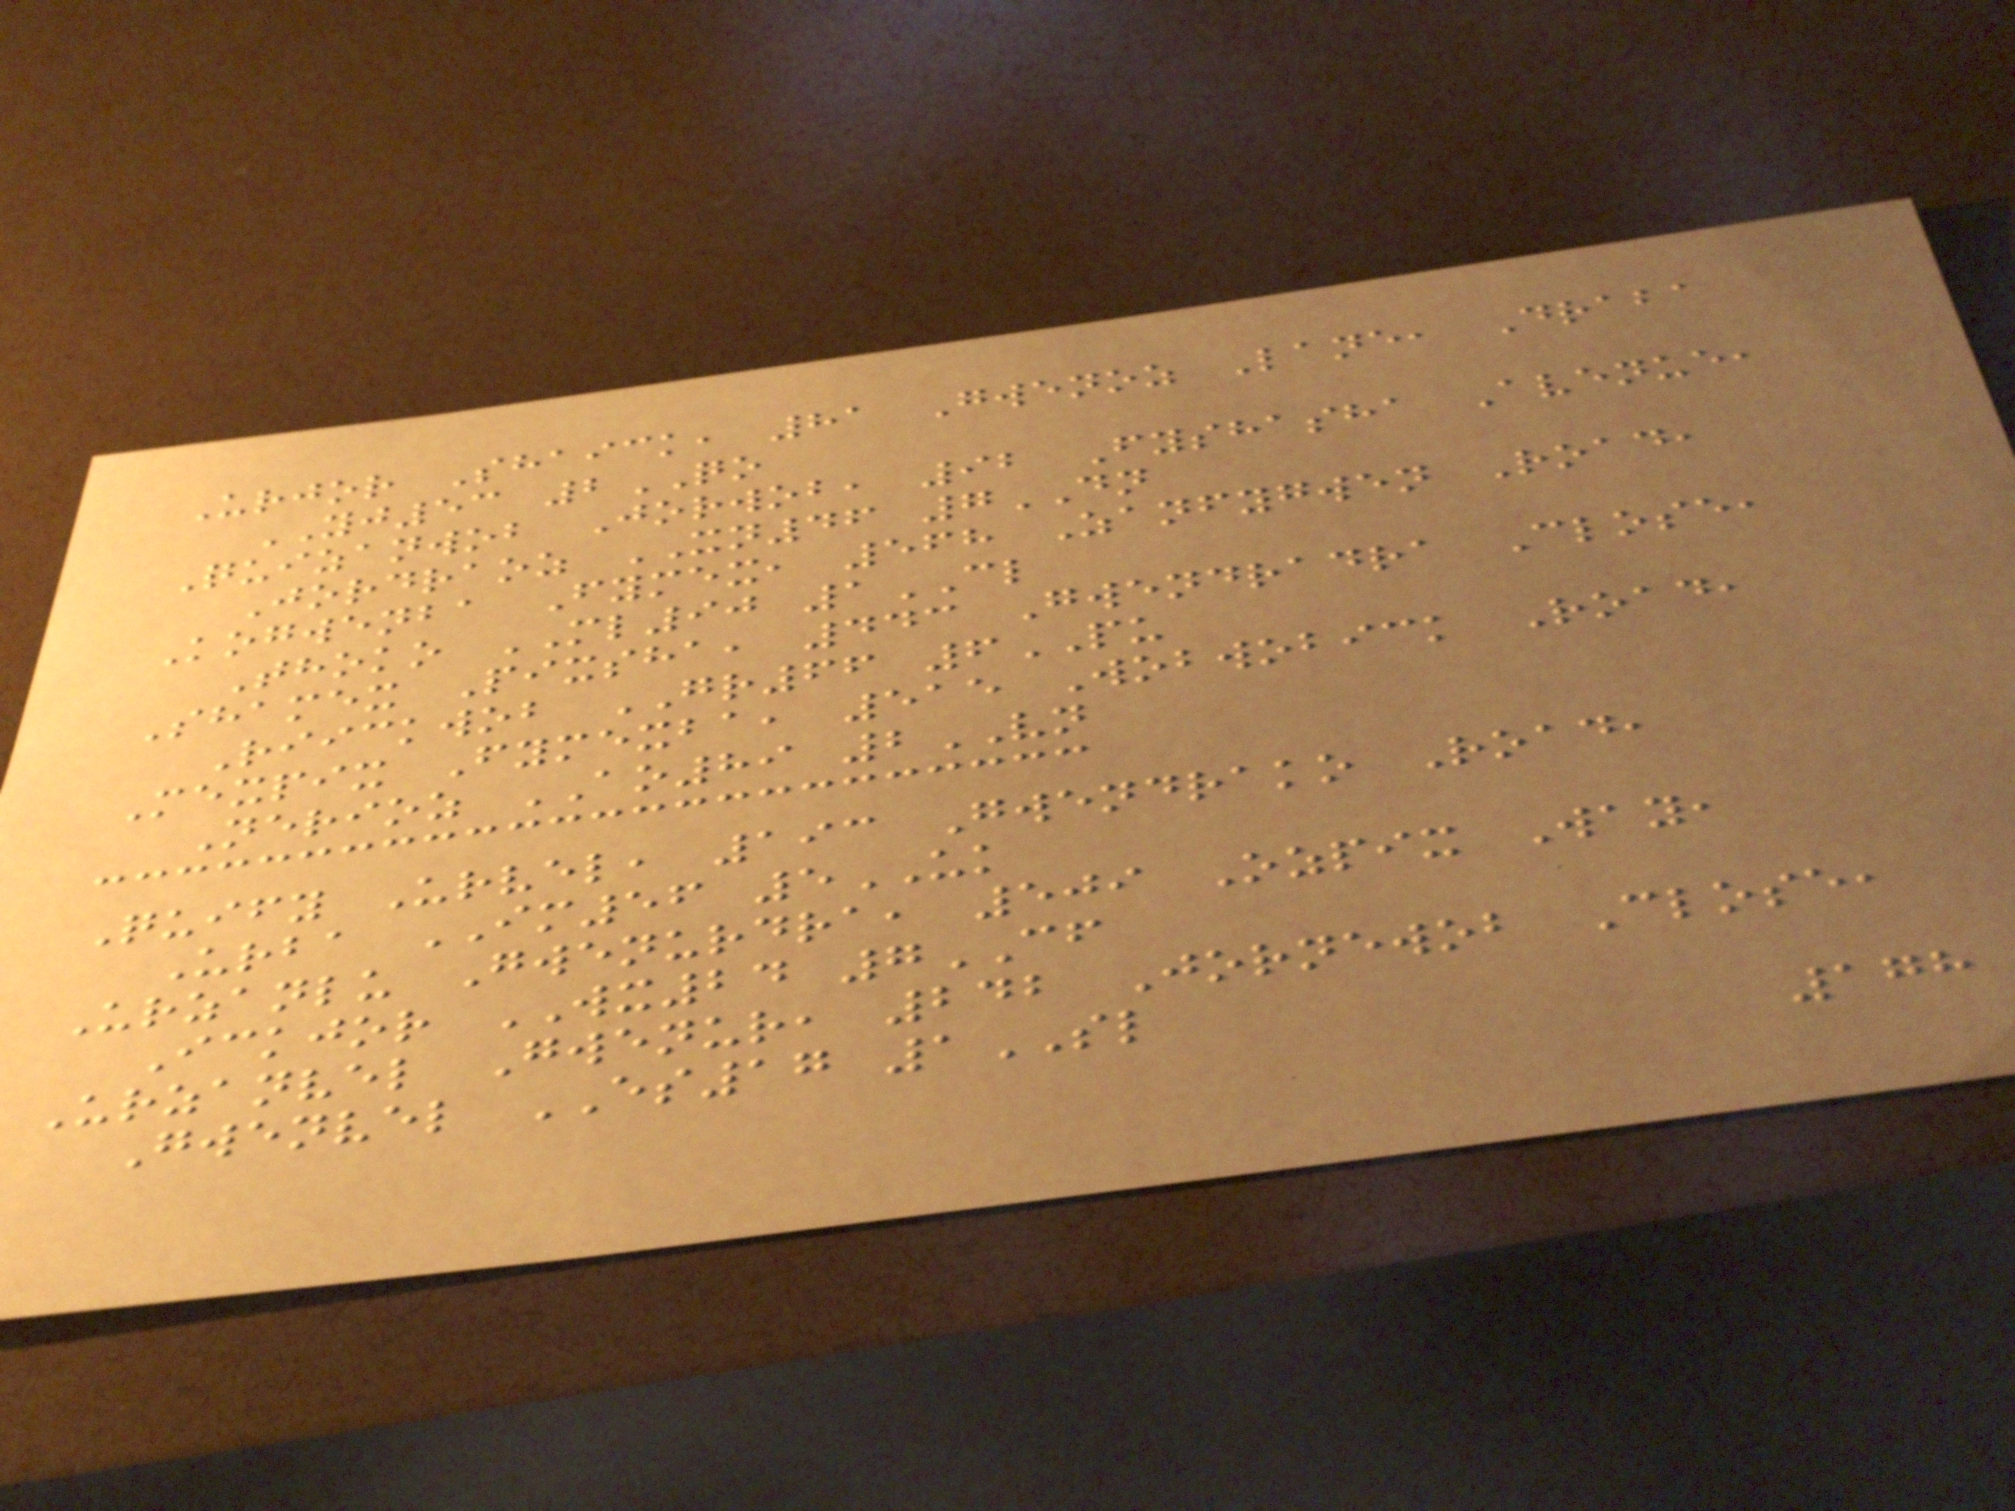Urjor Shaick, 81 Gwenoz Lane, Draba
YJ53 2QO
Quizanwob Jorwob, 92 Fyshasha Avenue,
Jordraoz XN46 7DN
Kogwenba Fymex, 568 Zanfygwen Road,
Thoko ML90 1CL
Shamex Pixsha, 443 Gwendradra Close,
Riickwob GR66 6PU
Mexpix Fymexba, 515 Wobwobick Road,
Nerioz AO89 2VN
Quify Urvel, 193 Gwendrako Road,
Urba IM56 5UK
Urzanlu Gwenurdra, 509 Ozpix Way,
Ickjor WX24 7CF
Urzanvel Gwenur, 242 Jornewob Close,
Gwenvel ES17 1SL
178
